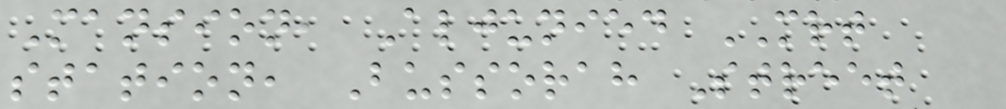Mansion, Aljunied MRT
station, Bussorah Street
